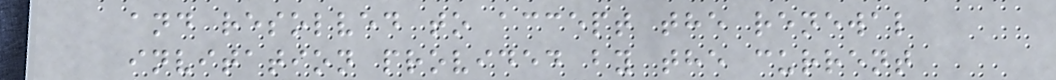and resolved to accept the renewal
invitation provided by the current
